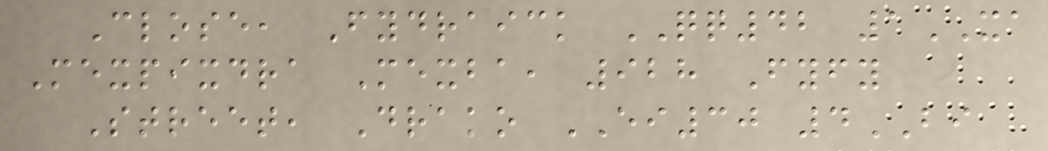Close, Fydraick QQ42 1XA
Mexpixdra Mexba, 928 Fyfy
Street, Drako EI30 4BI
